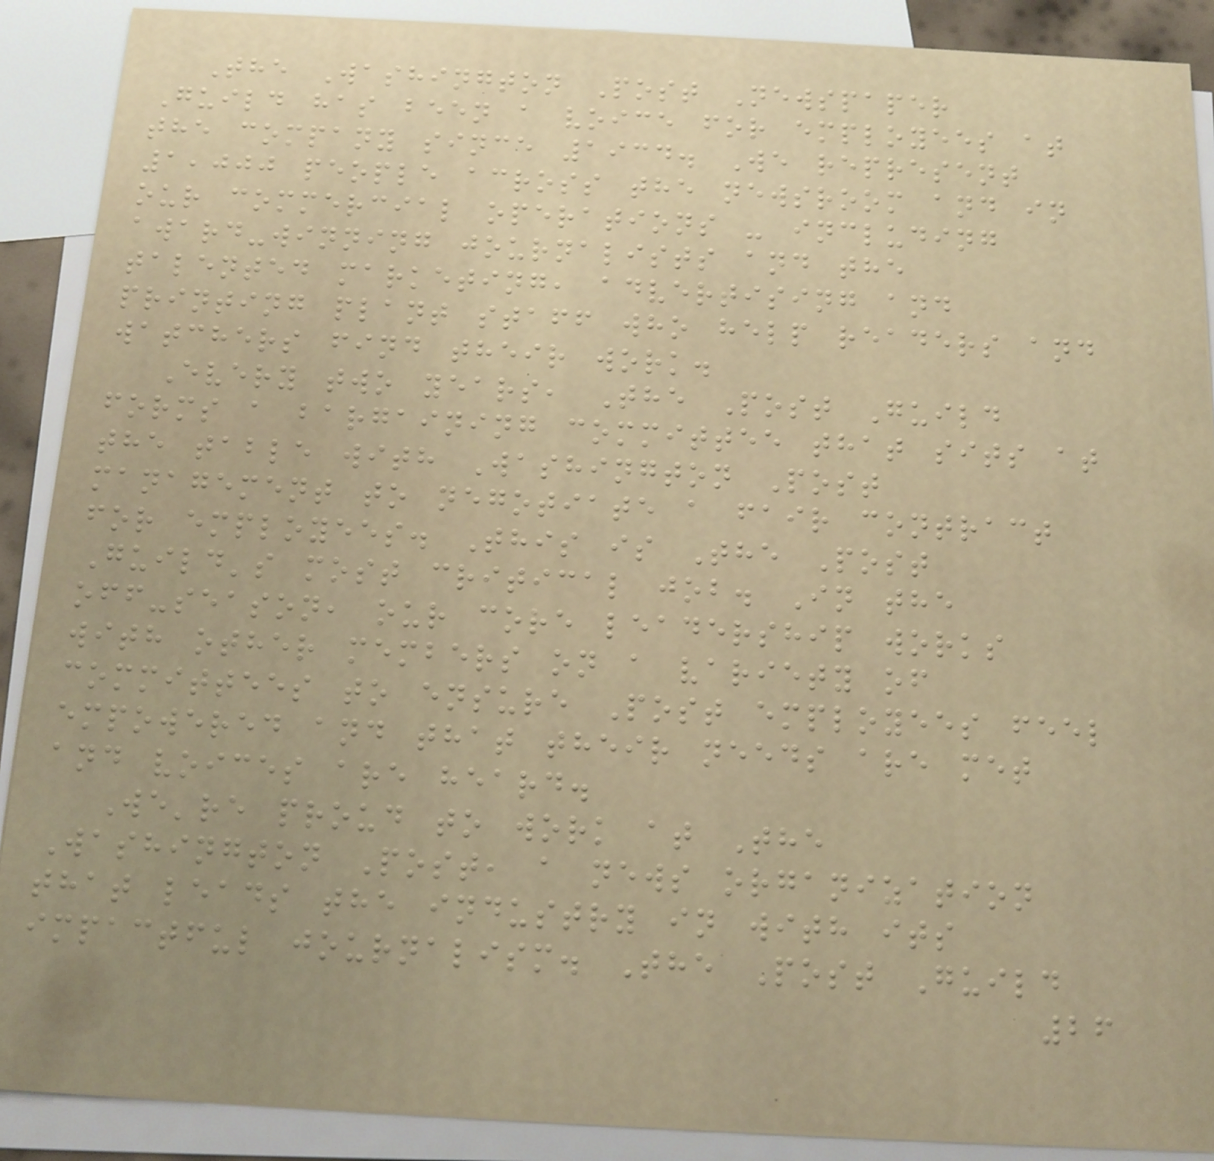The Washington Post Newspaper
Guild has been a voice for employees at
the company since 1934. We represent
1,000 people across the newsroom and in
our commercial operations - including
award-winning journalists and the
talented marketing, advertising and
printing plant staff who help readers and
watchers find their work.
Every two years, The Post Guild
forms a bargaining committee that sits at
the table with Washington Post
management to negotiate a fair contract
for employees. This is The Post
Guild's most critical job. In the
off-season, our core leadership works
with other members on a variety of
committees to ensure Post employees feel
empowered and that their needs are met
and voices are heard.
We're proud to work at The
Washington Post, a news organization
that leads the industry in with its
impactful journalism. The Post Guild
26
